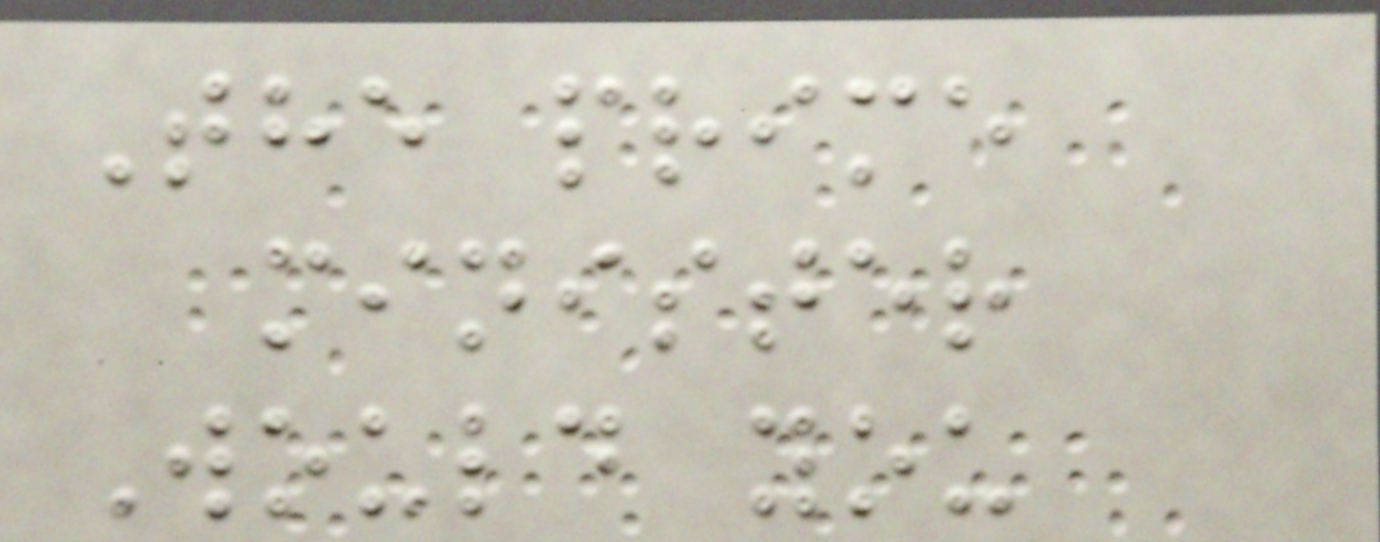The prime
minister
Would you
